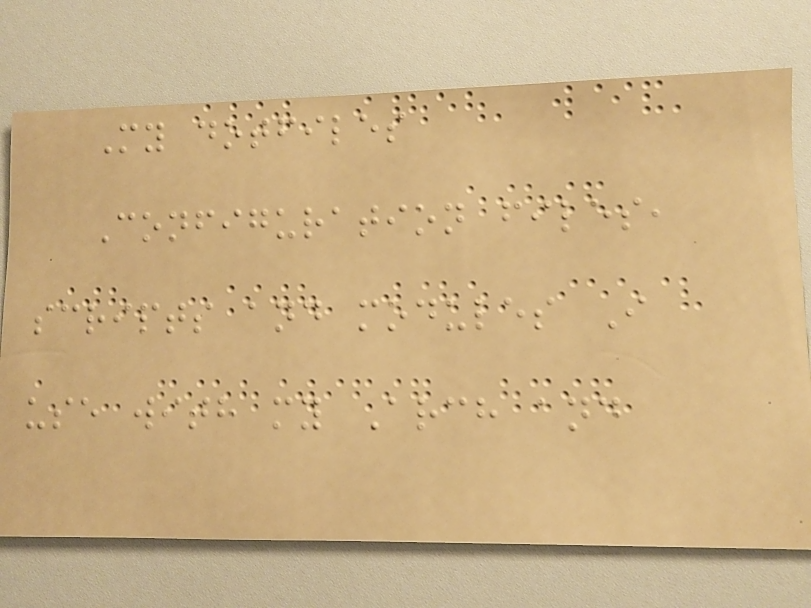My dotfiles
Configuration files,
scripts and modules I
use with my Arch and
